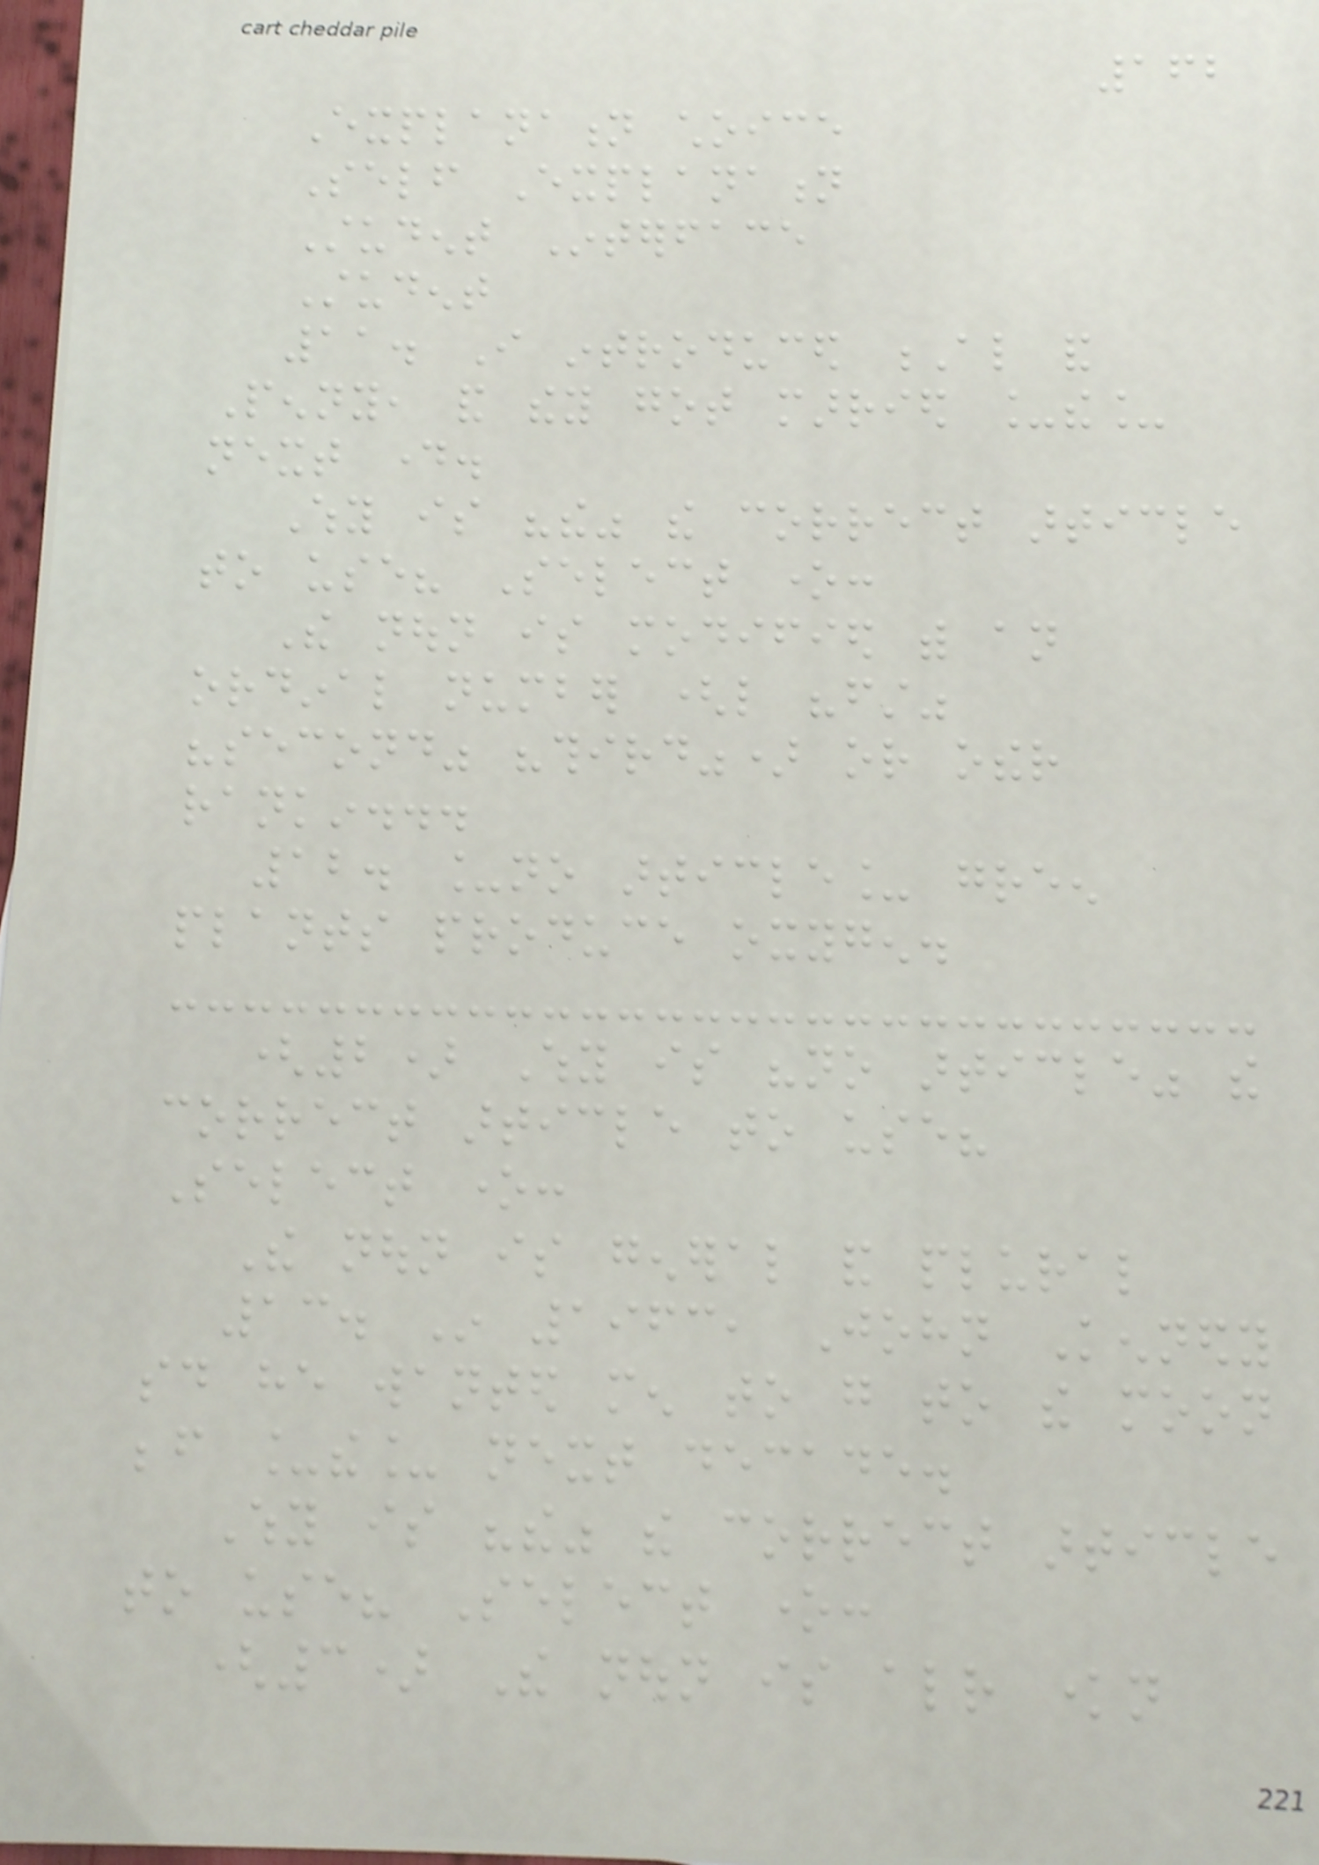162
Explanation choice
Self Explanation
Student Interface
Student
11. I introduced Al and
Penny, and they got married _the_
next day.
Why is "the" the correct article
to use? Select one:
The noun is modified with an
ordinal number (like "first"
"second" "third") or other
rankin...
12. _no article_ green
plants produce oxygen.
(2) Why is "no article" the
correct article to use?
Select one:
The noun is general and plural
13. In 1963, John Kennedy
said he wanted men to go to the moon
before _the_ next decade.
Why is "the" the correct article
to use? Select one:
(3) The noun is already known
